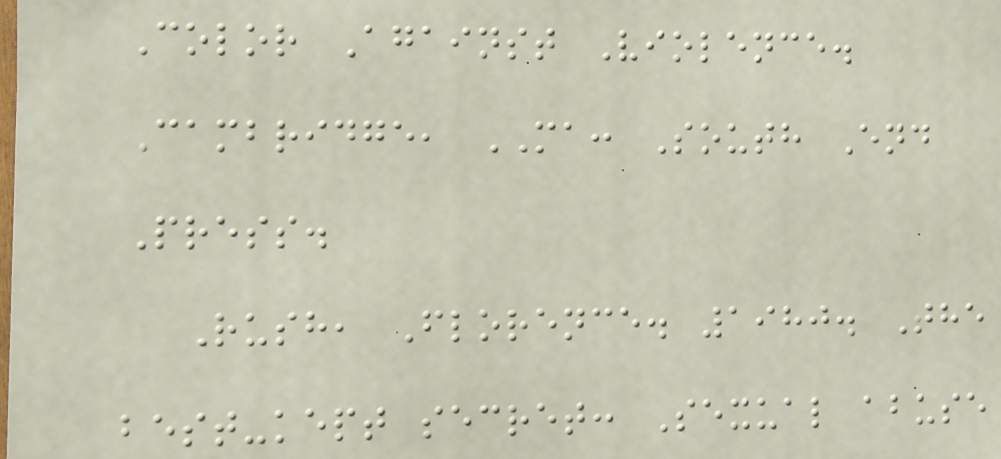Color Against Violence.
Cambridge, MA: South End
Press.
Rush, Florence. 1980. The
best-kept secret: Sexual abuse
